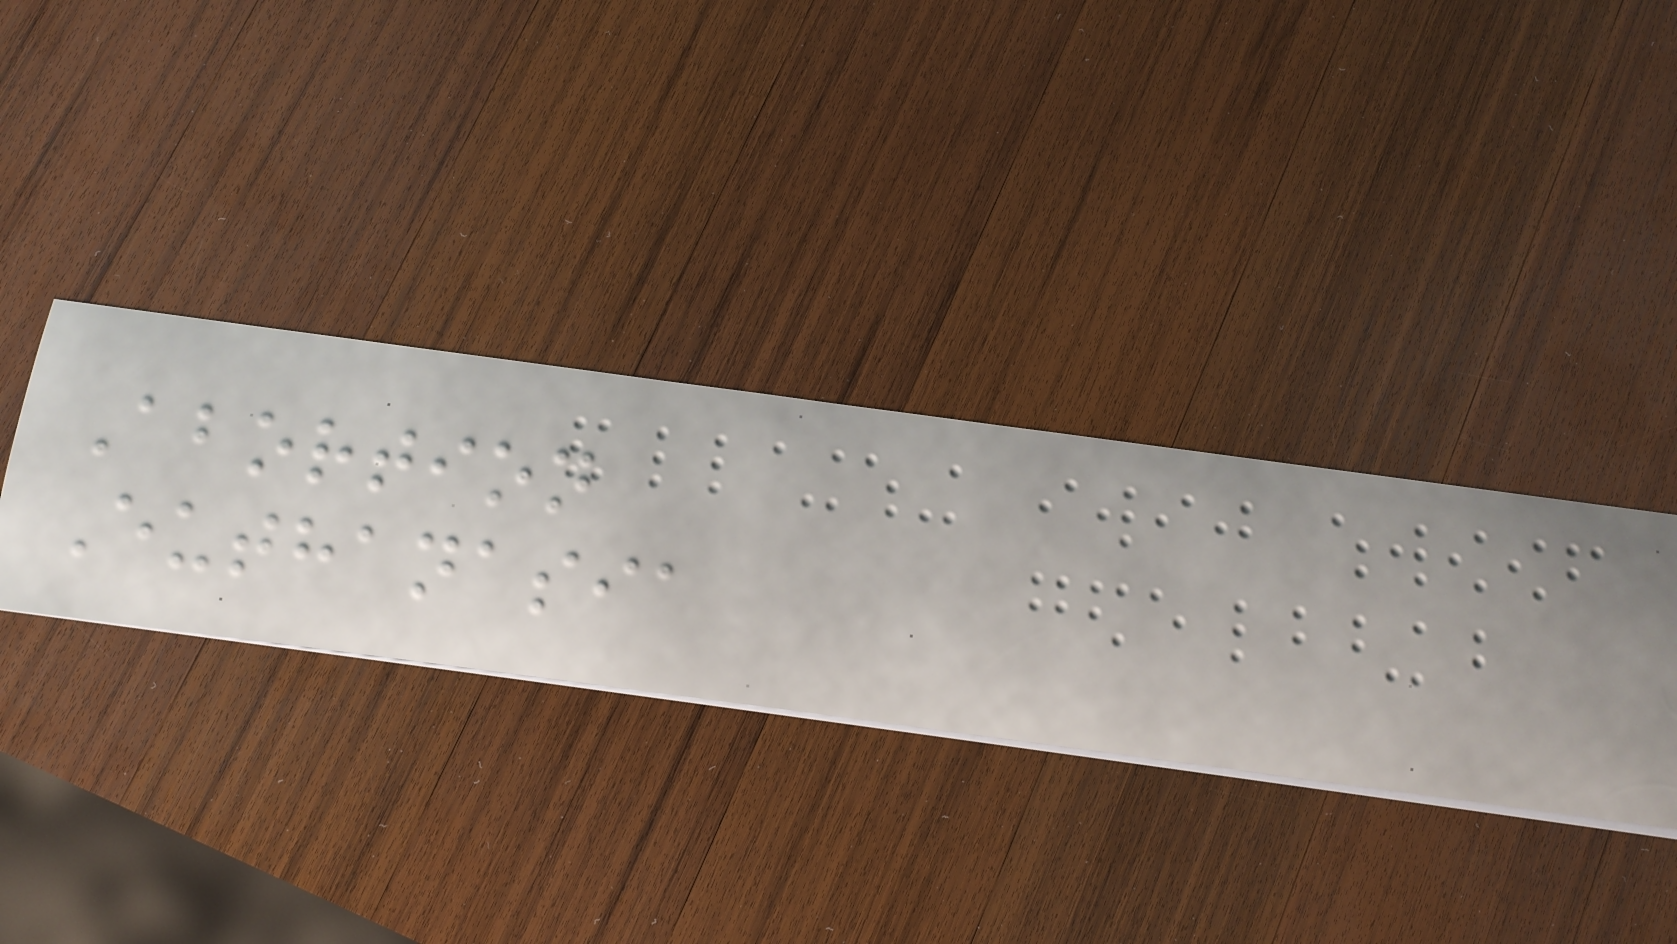Abortion
Euthanasia
